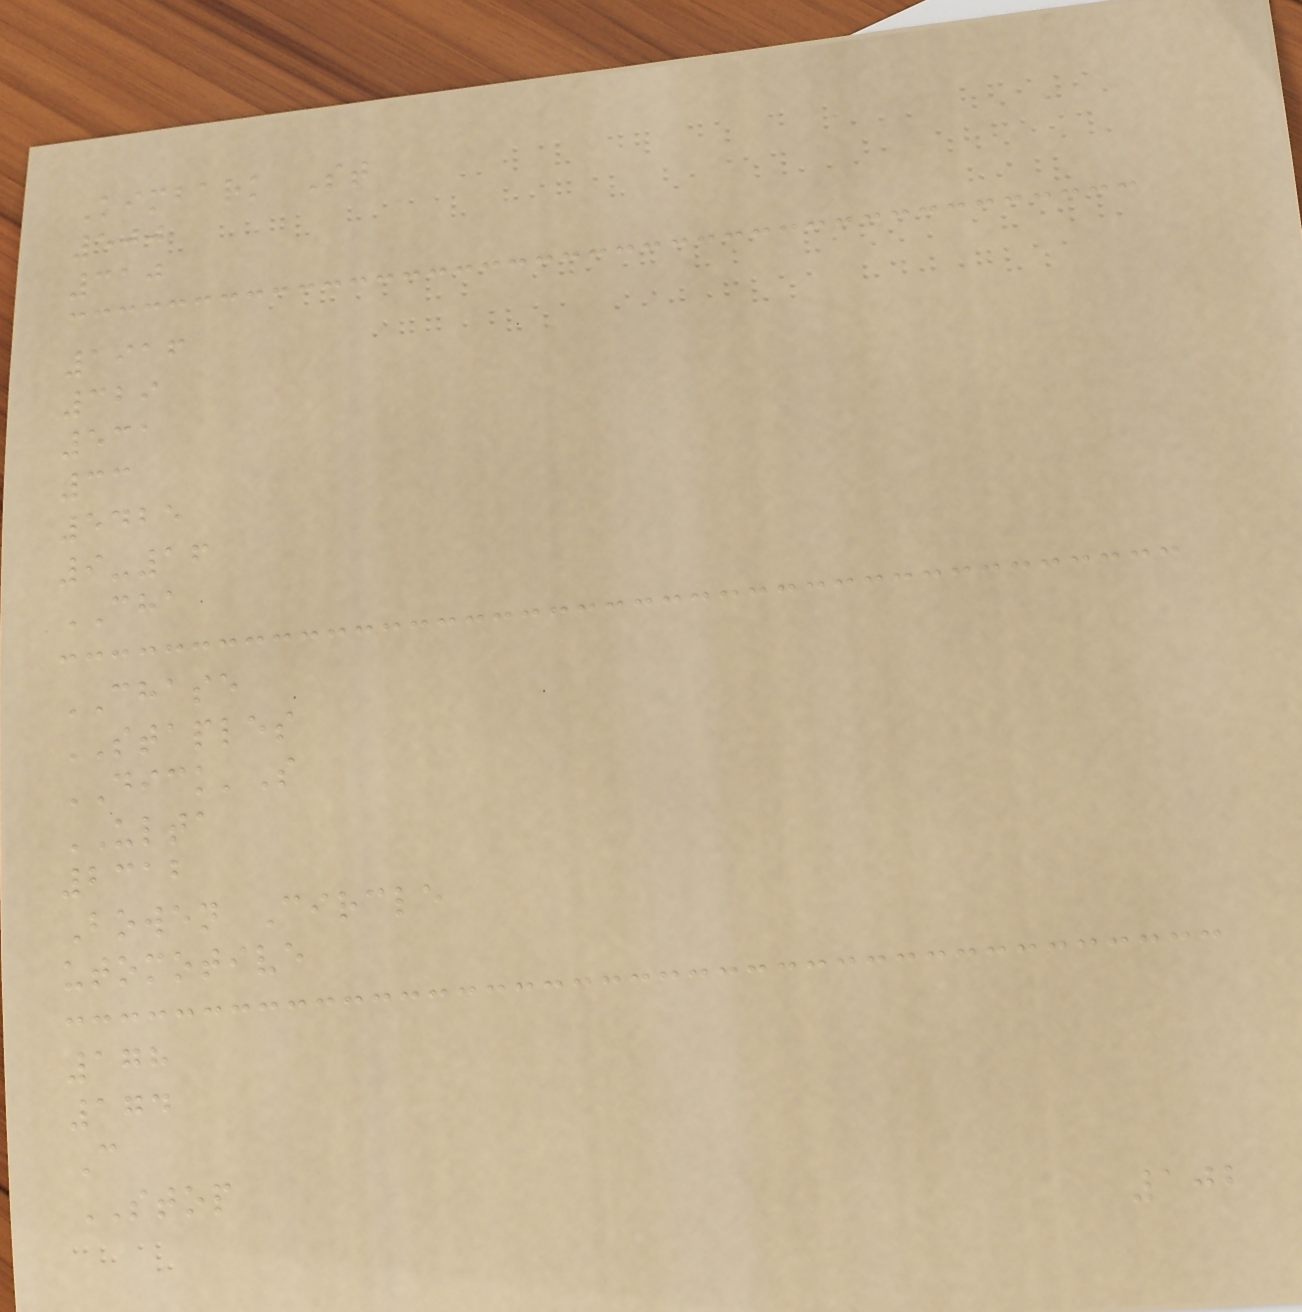Kimbark St
500
310
1916
329
531
33
5425
9-16
CHA
CHASE
STAPLES
DICK'S
ULTA
2312
Bowen Circle
utomotive
178
174
C
STOP
102
